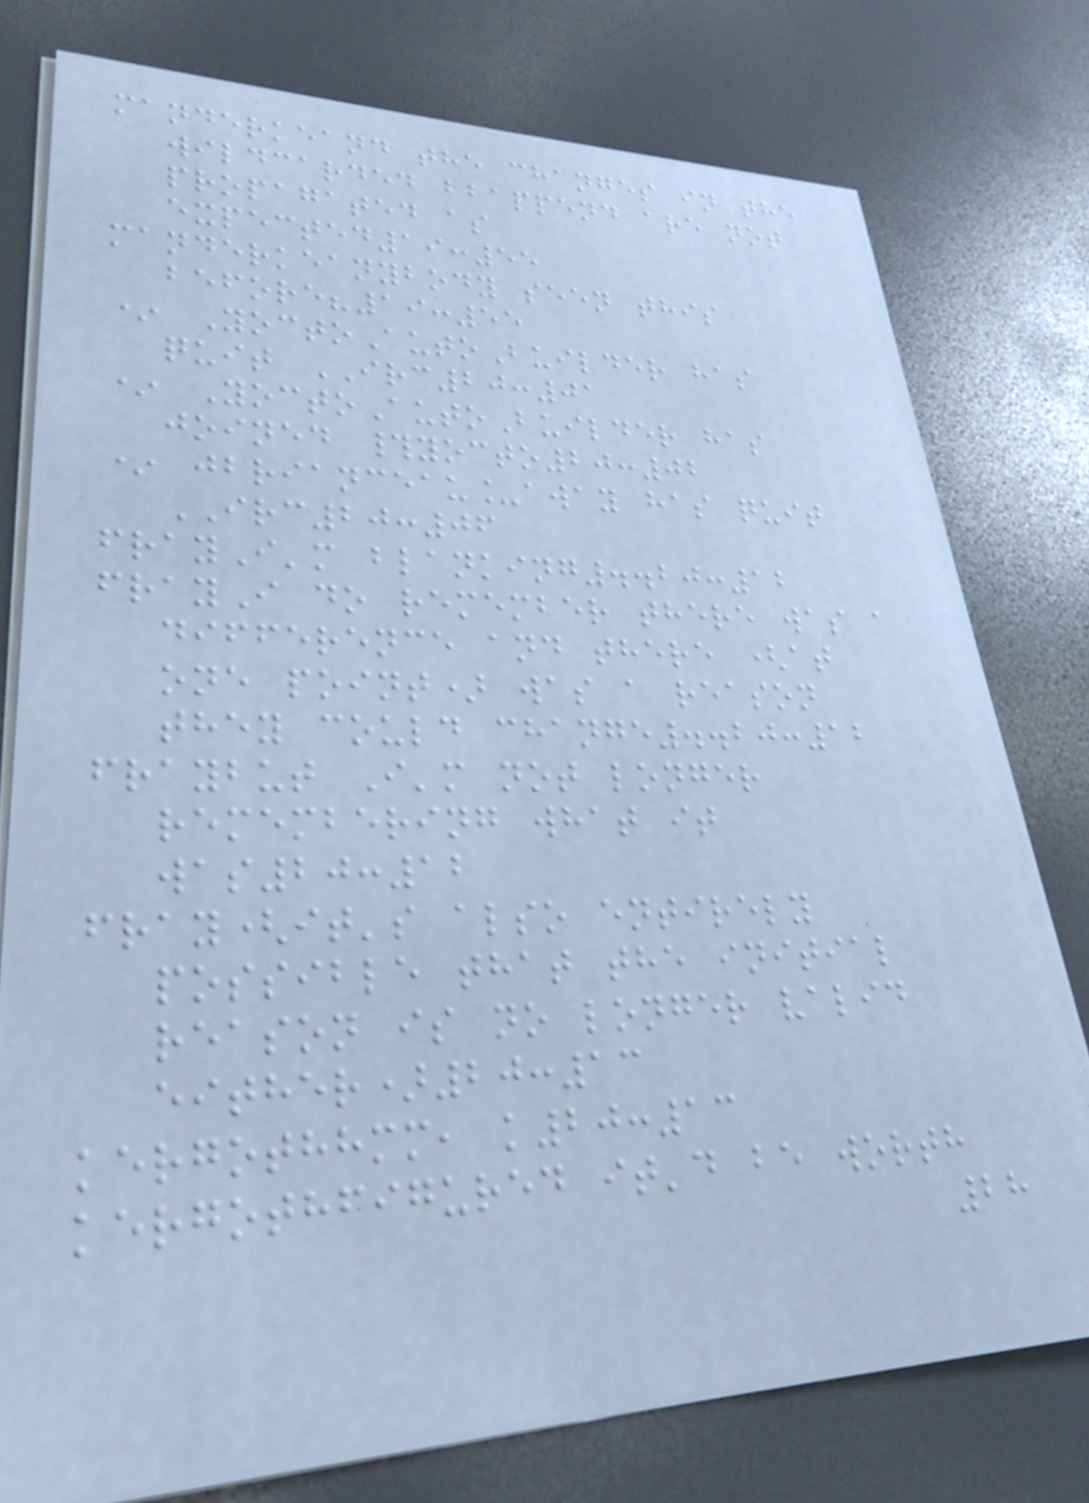manderkeand the changes in the
wildcarded bbappend are not
propagated as
expected19:55
manderkeanybody seen this
before?19:55
* YoctoAutoBuilder has
quit IRC20:01
* YoctoAutoBuilder has
joined #yocto20:02
* jbrianceau_away has quit
IRC20:06
frayI'm blanking..20:12
frayI do remember there was a
difference and there (at
one point) was a reason
they could change..20:12
fraybut I'm not longer
remembering what it
was20:12
fray(it's also entirely
possible that the initial
reason is no longer valid
either)20:13
kergothhmm, k20:13
kergothfigured it'd be worth
28
